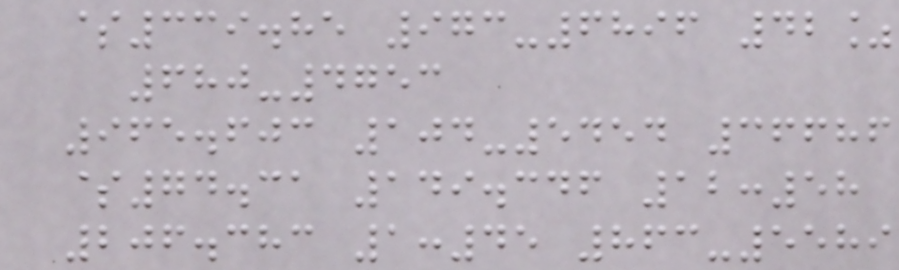$339.85 973-6896 42%
680-4753
965.603 104-5454 36686
$74.31 149.346 12:58
206.383 1:45 863-5589
